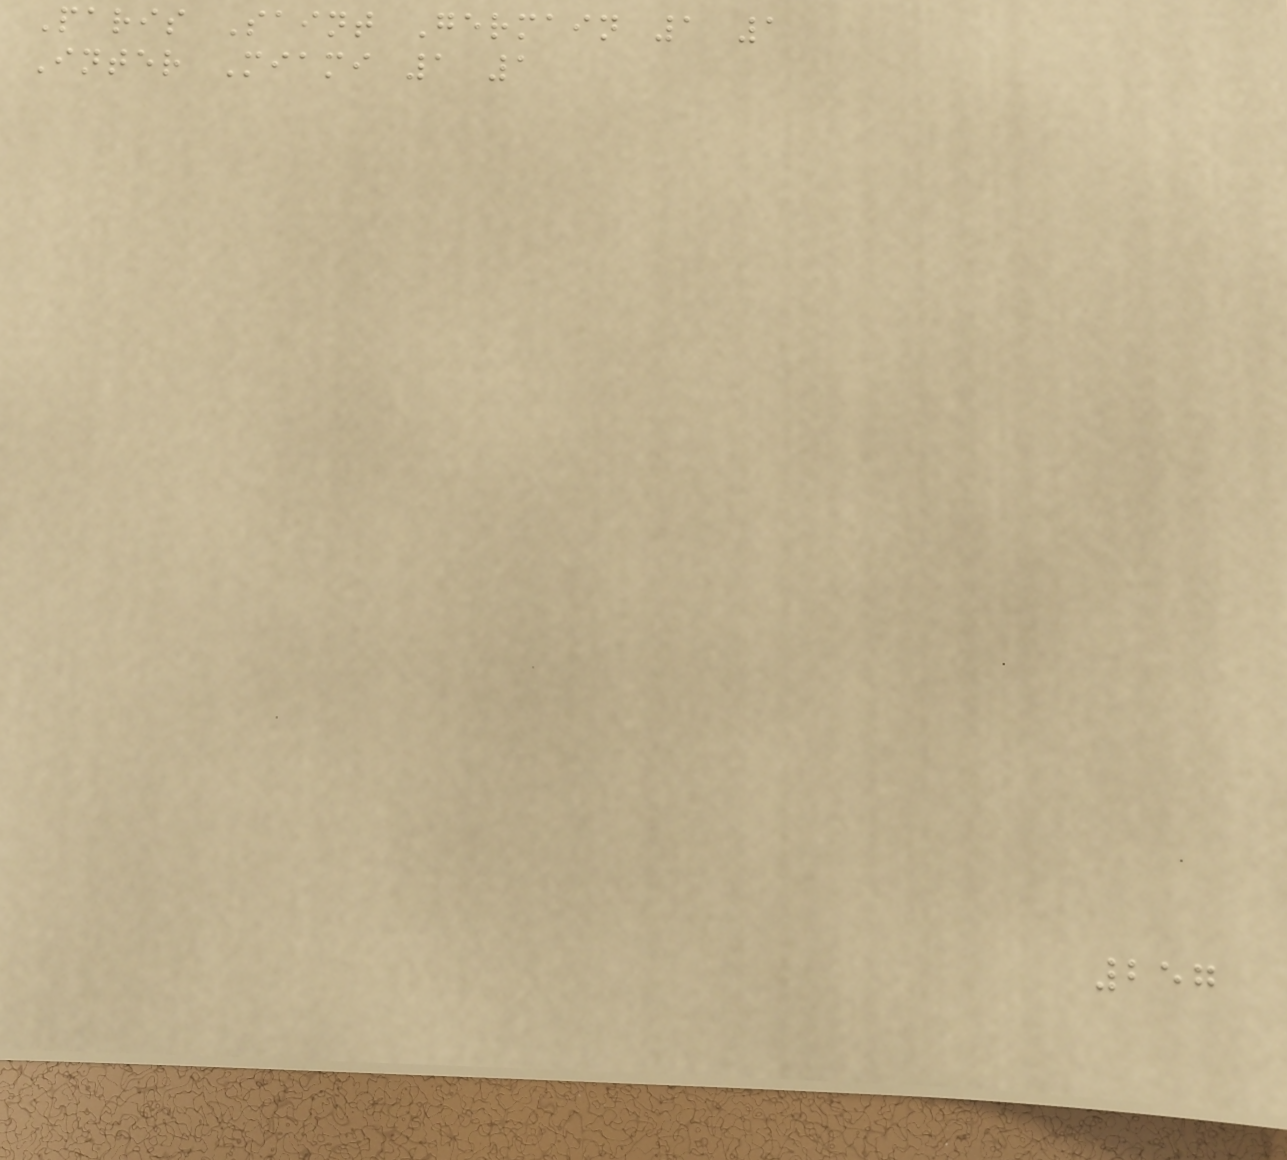Paris Saint Germain 1 1
Inter Miami 1 1
257
